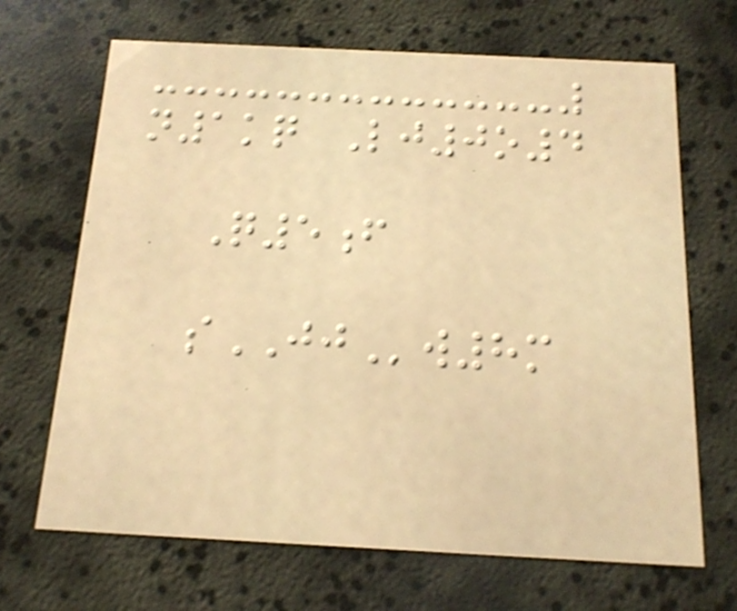n1kq Lj0o4
Q5f
sJJw8m
